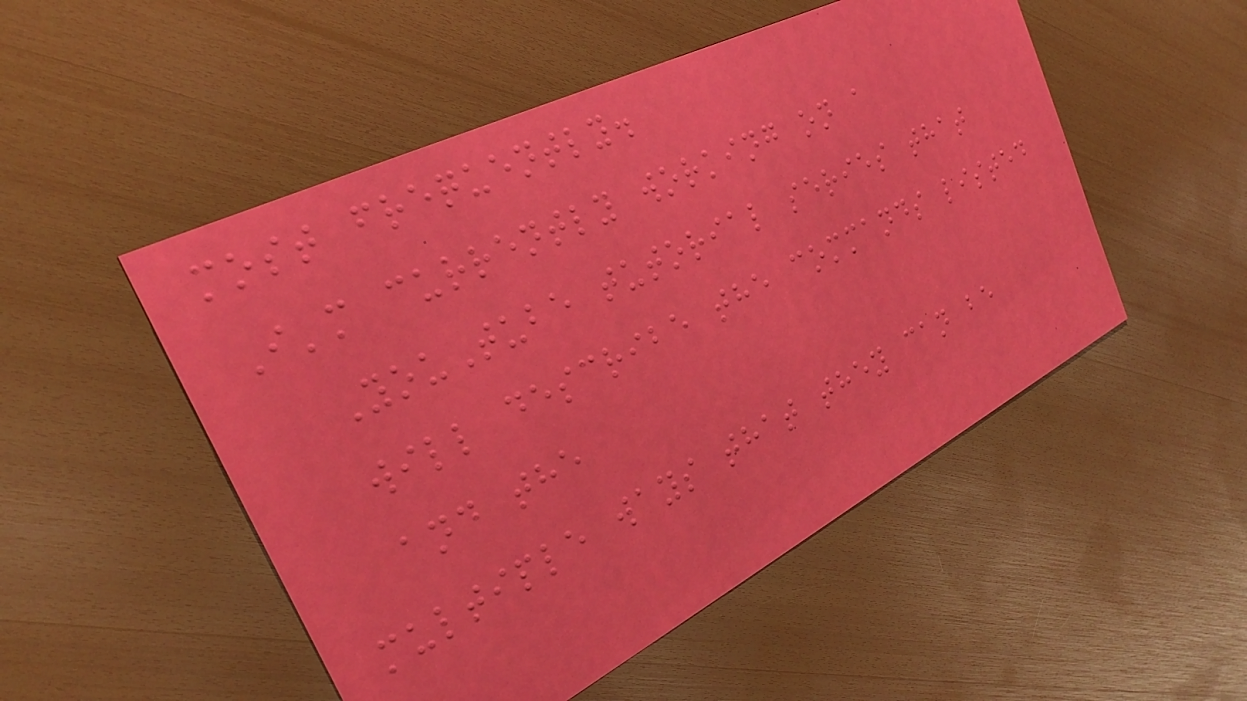most frequently.
I'm currently working on a
YouTube tutorial series that
will describe the commands listed
and the
multiple ways that they can be
